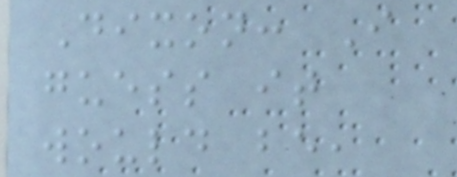Dixon: I
guess it
would be,
